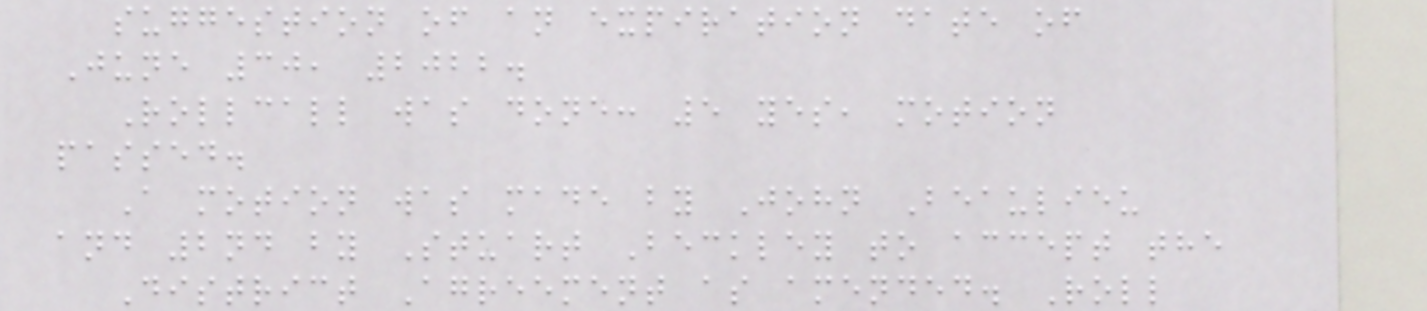suggestion of an expiration date of
June 30, 2022.
Rollcall was done: 5 yes, motion
passed.
A motion was made by John Beaulieu
and 2nd by Stuart Beckley to accept the
District Agreement as amended. Roll
